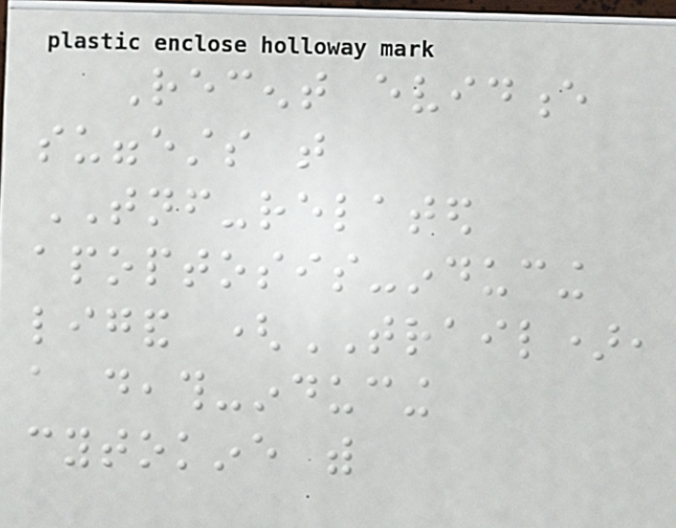Recent evidence
suggests that
TNF-related
apoptosis-inducing
ligand (TRAIL),
a death-inducing
cytokine with
